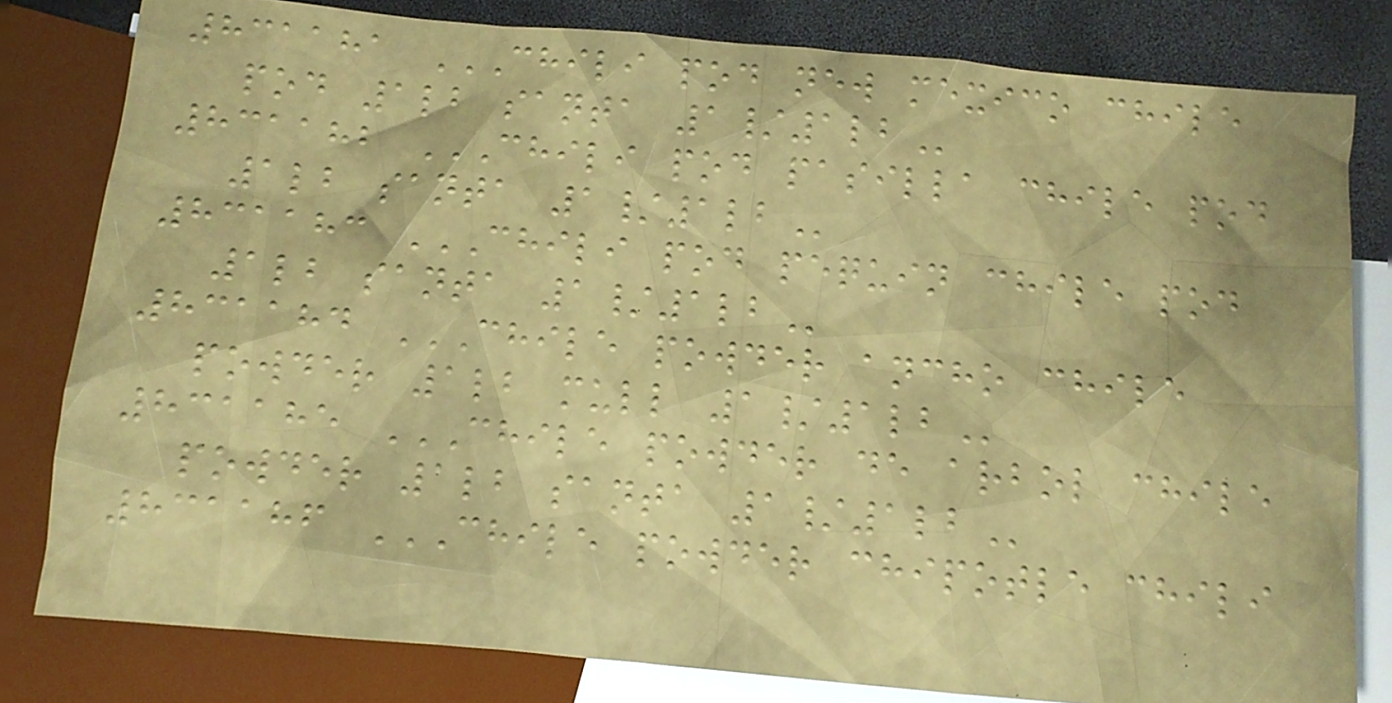831181 CHILI POD NEW MEXICO CHILE
POD 1LB SANTA 1/1LB
831182 CHILI POD PASILLA CHILE POD
1LB SANTA 1/1LB
831183 CHILI POD PEQUIN CHILE POD
1LB SANTA 1/1LB
831184 CHILE POWDER ANCHO CHILE
POWDER 1LB MULL 1/1LB
831185 CHILE POWDER DE ARBOL CHILE
POWDER 1LB SANTA 1/1LB
831186 CHILE POWDER CHIPOTLE CHILI
